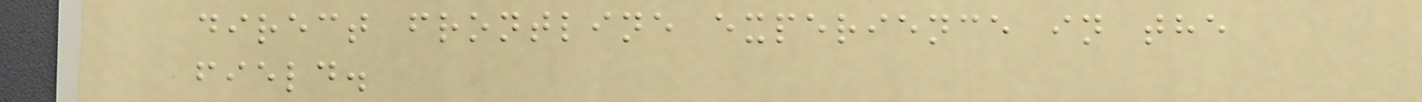direct frontline experience in the
field.
